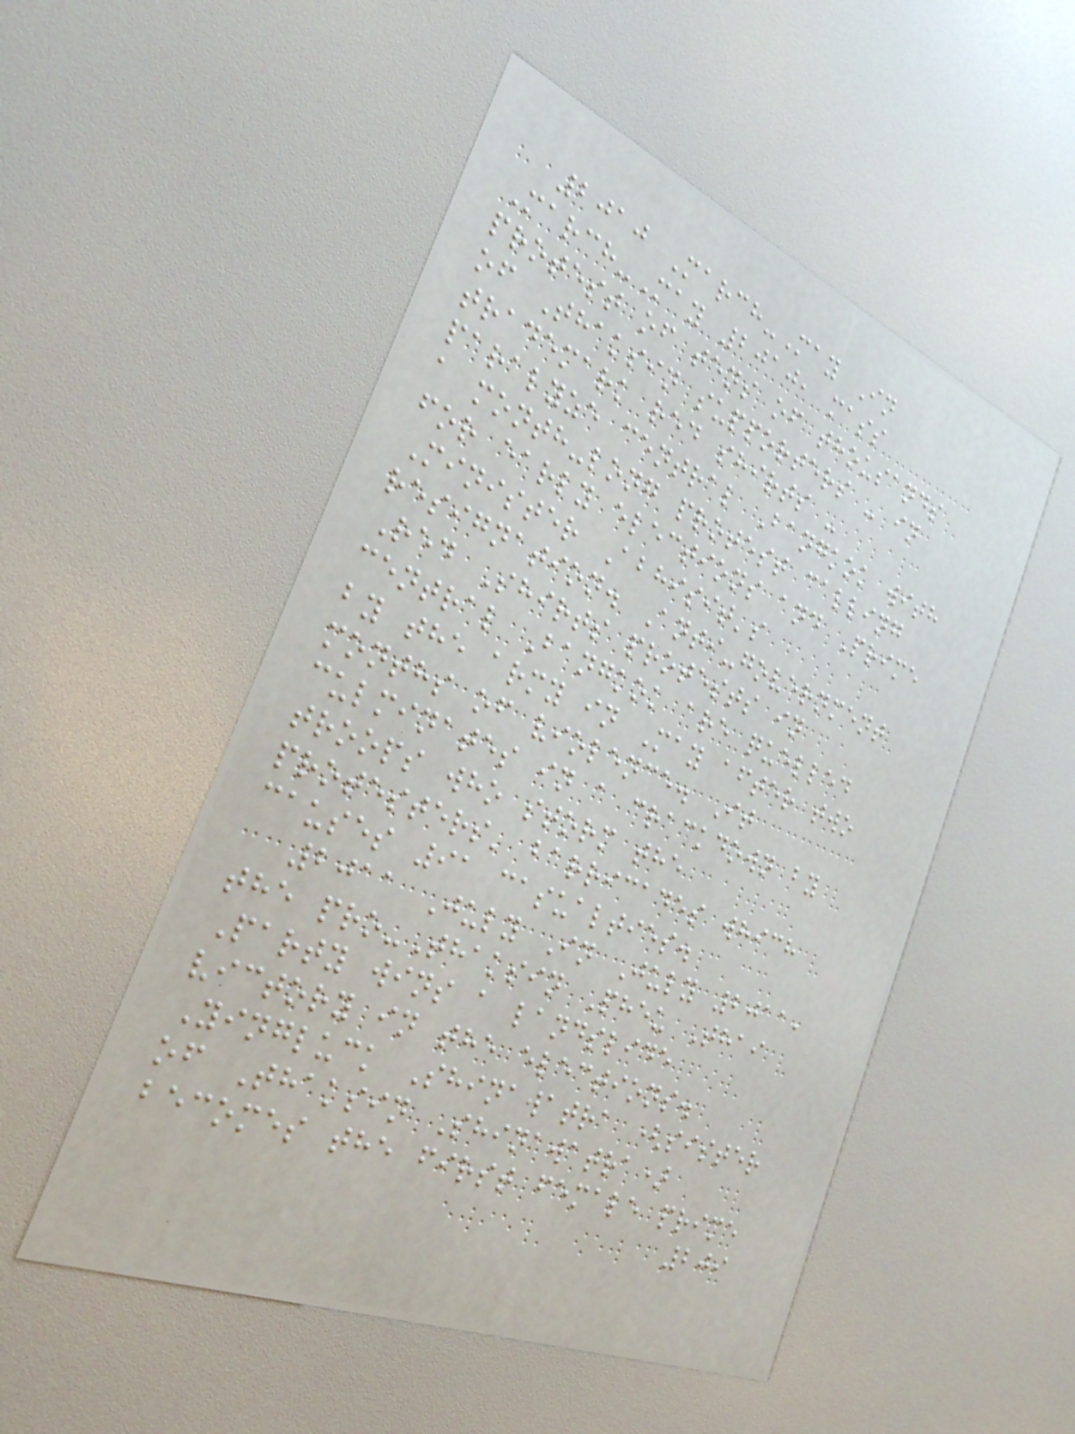2010 March-May In
March-May 2010, mass
protest of tens of thousands
of Thaksin supporters - in
trademark red shirts -
paralyze central Bangkok with
a month-long protest calling
for early elections and Prime
Minister Abhisit's
resignation. Anti-government
Red Shirts protests in
central Bangkok are quelled
by the army in May after two
months of violence. It
culminates in a crackdown by
troops who storm the
protesters' barricades which
causes 91 casualties.
2011 July In July 2011,
the pro-Thaksin Pheu Thai
Party wins a landslide
victory in the elections.
Yingluck Shinawatra (sister
of Thaksin Shinawatra)
becomes the first female prime
209
